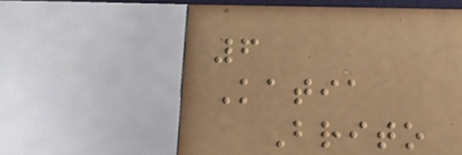6
Katia
Brito
